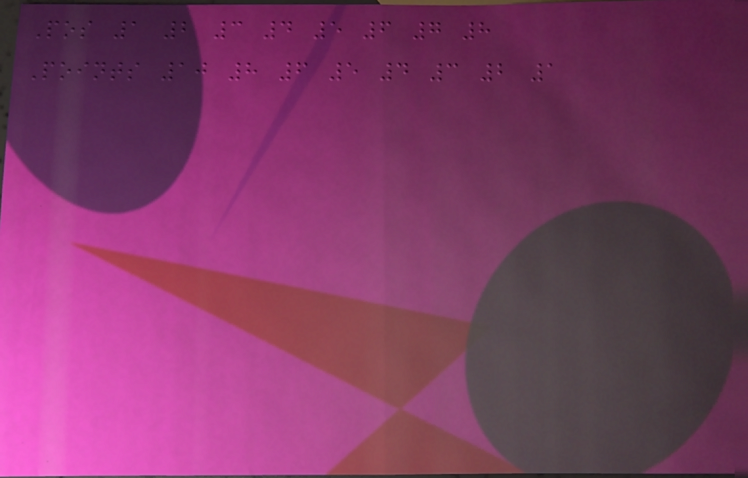Pos 1 2 3 4 5 6 7 8
Points 10 8 6 5 4 3 2 1
